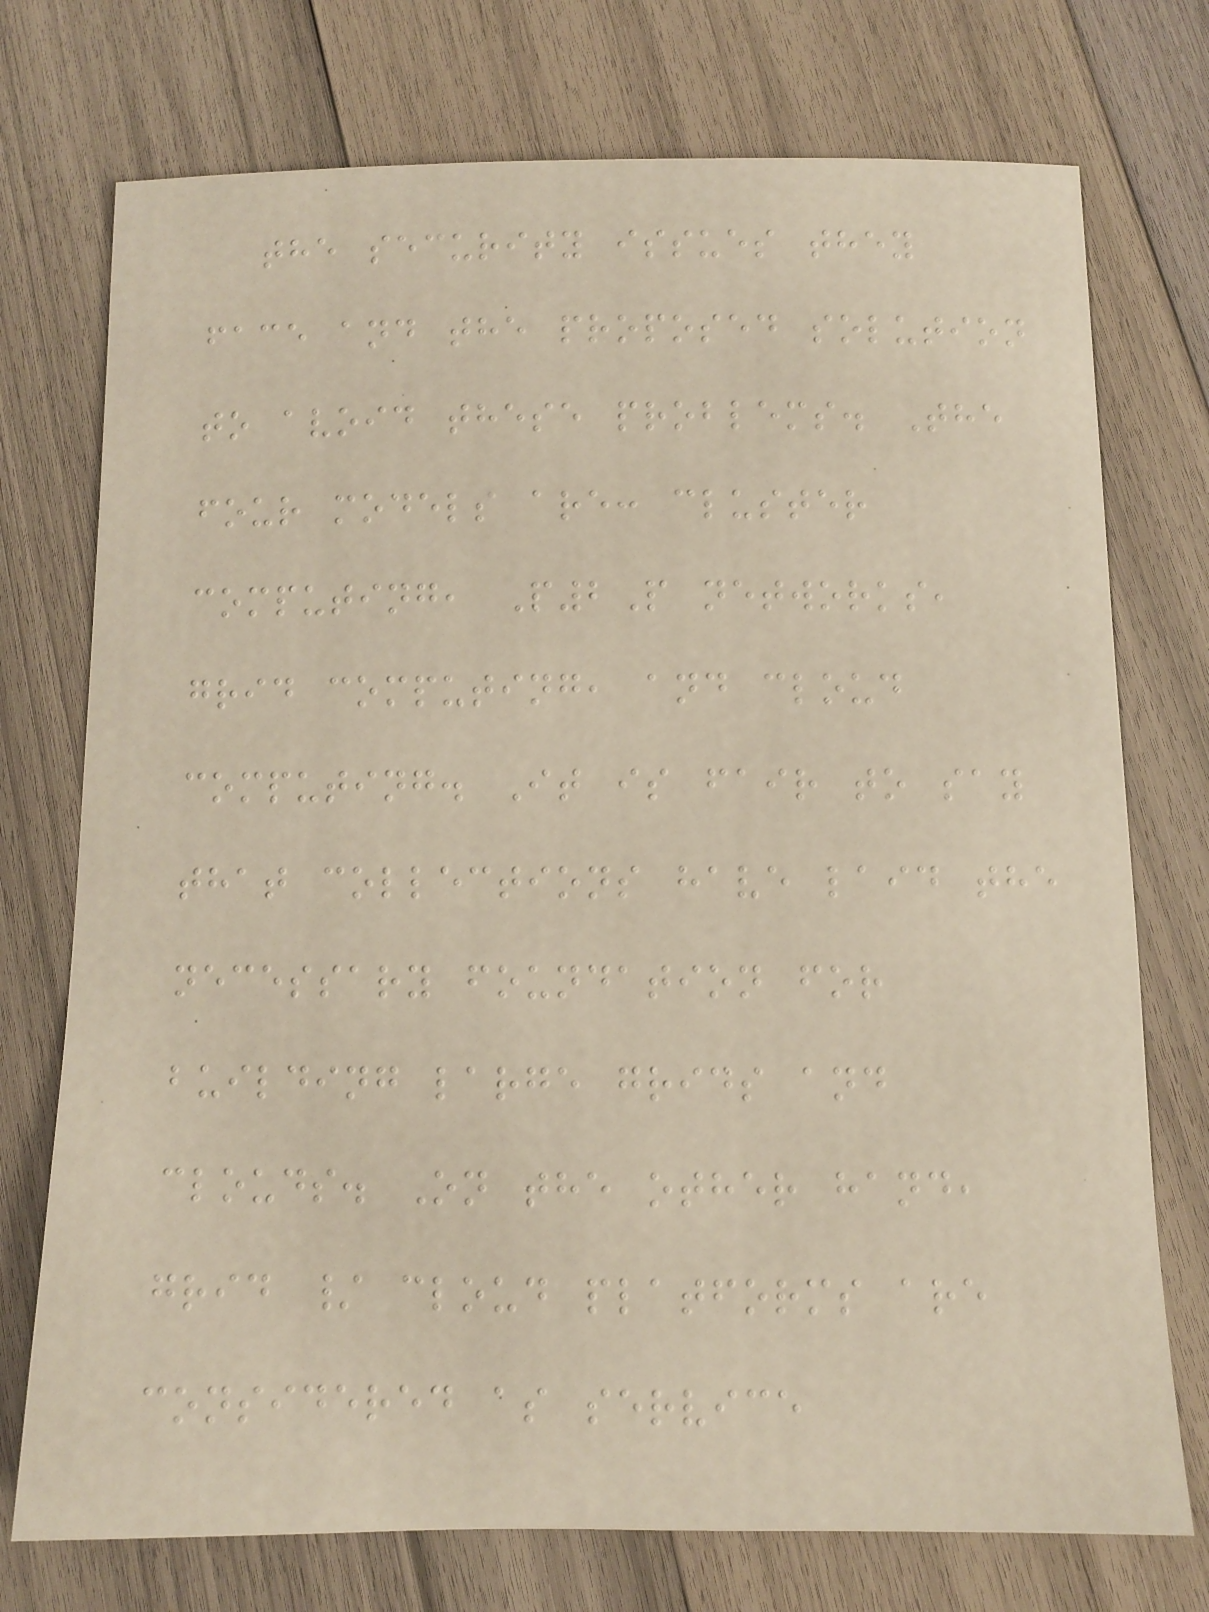the security issues they
face and the proposed solution
to avoid these problems. The
four models are: cluster
computing, P2P networks,
grid computing, and cloud
computing. It is fair to say
that collections have laid the
necessary foundation for
building large grids and
clouds. On the other hand,
grid / cloud platforms are
considered as service
